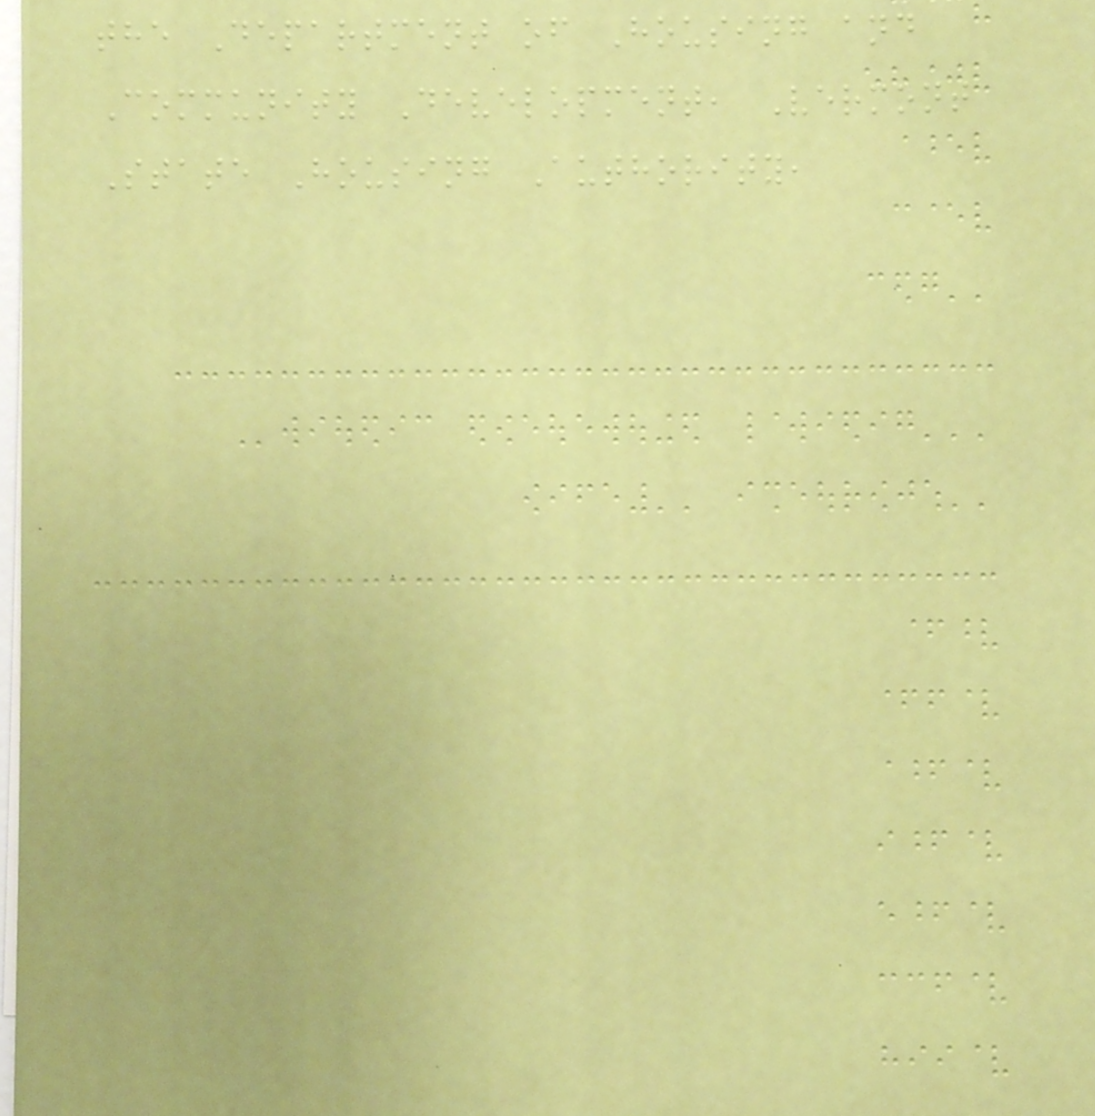the Department of Housing and
Community Development, Vermont
State Housing Authority,
